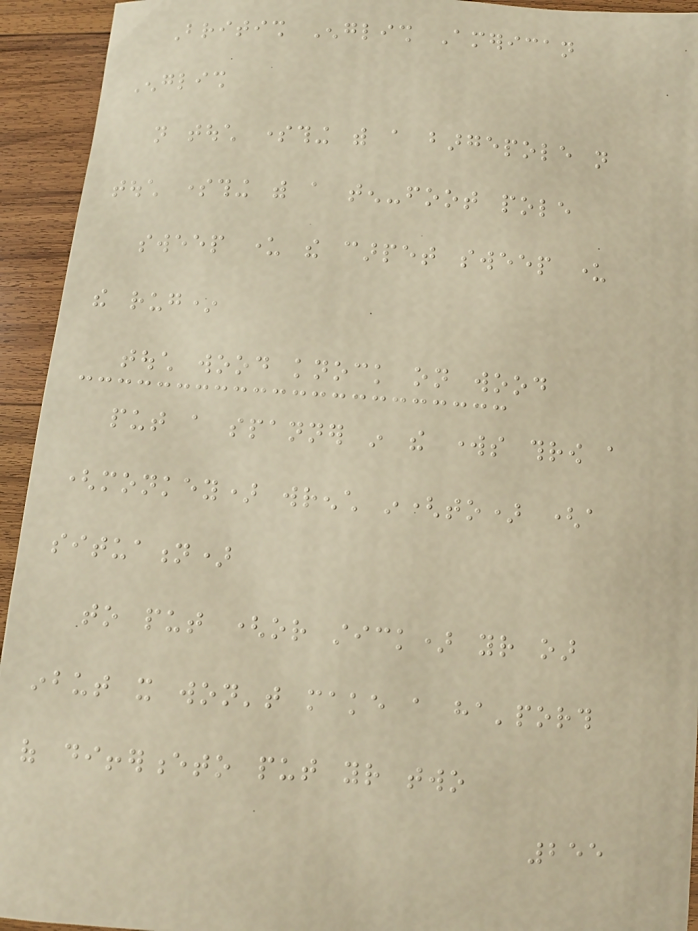British English American
English
not touch something with a bargepole not
touch something with a ten-foot pole
sweep under the carpet sweep under
the rug*
touch wood knock on wood
put a spanner in the works throw a
(monkey) wrench in(to) (a
situation)
to put (or stick) your oar
inbut it won't make a ha'porth
of differenceto put your two
255
